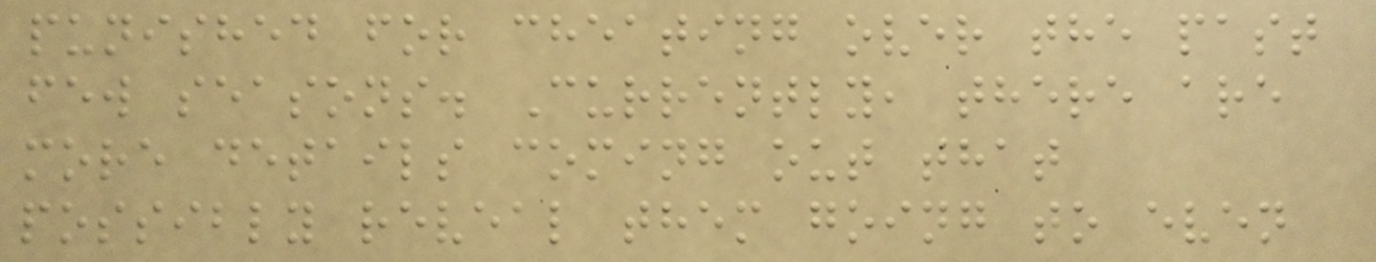punished for cheating over the past
few seasons. Currently, there are
more details coming out that
possibly reveal them going to even
